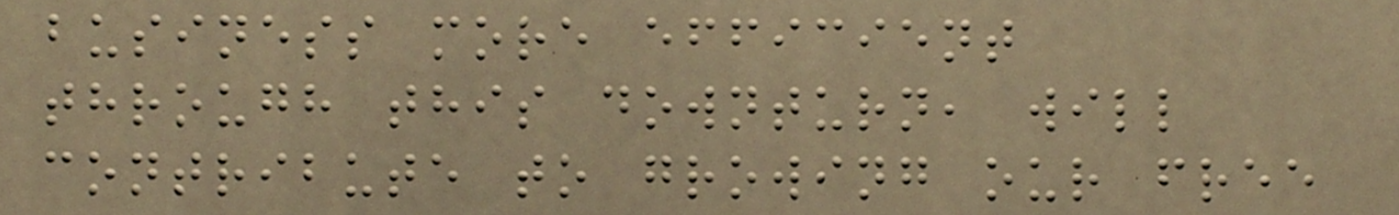business more efficient
through this downturn, will
contribute to growing our free
